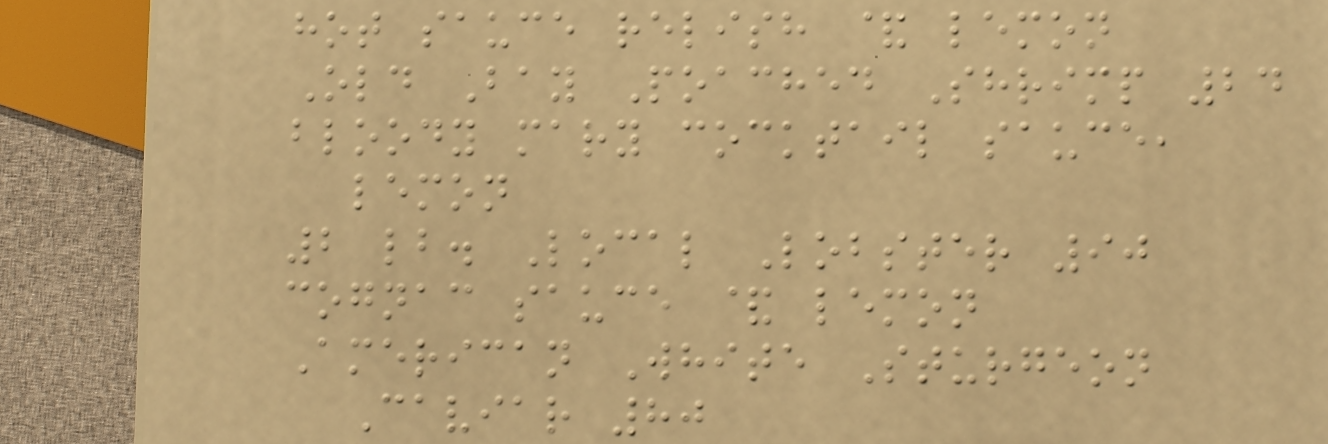hot sauce relish & lemon
Old Bay Poached Shrimp 24
bloody mary cocktail sauce,
lemon
2 lb. Local Lobster 90
cognac sauce & lemon
American White Sturgeon
Caviar 80
